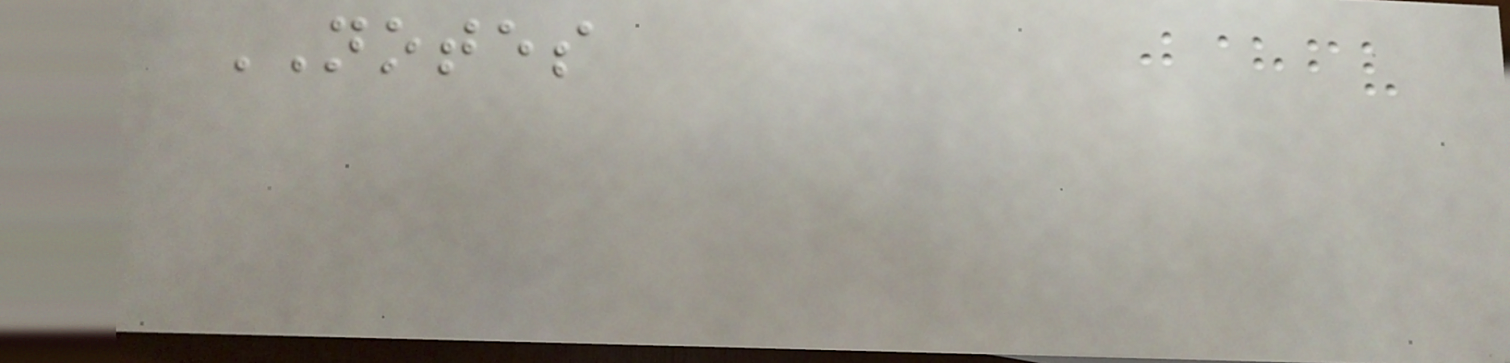NOTES
